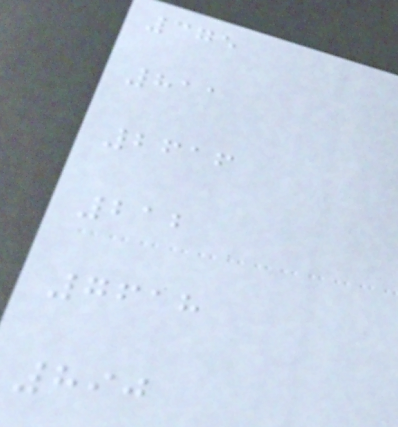375
811
2616
212
7618
890
